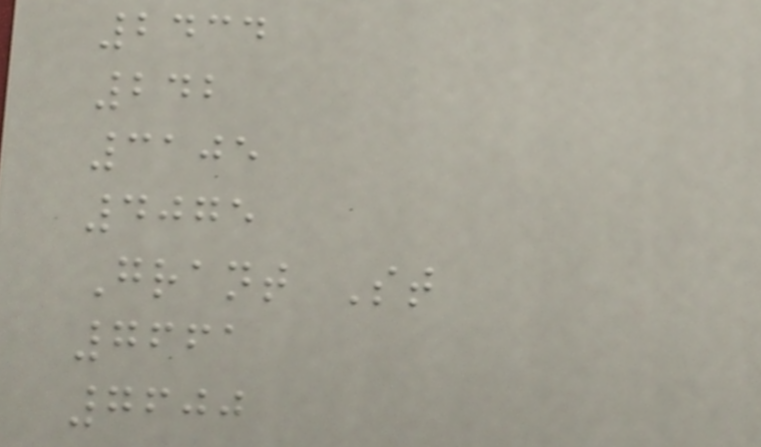2434
242
3105
4075
Grant St
7661
7600
